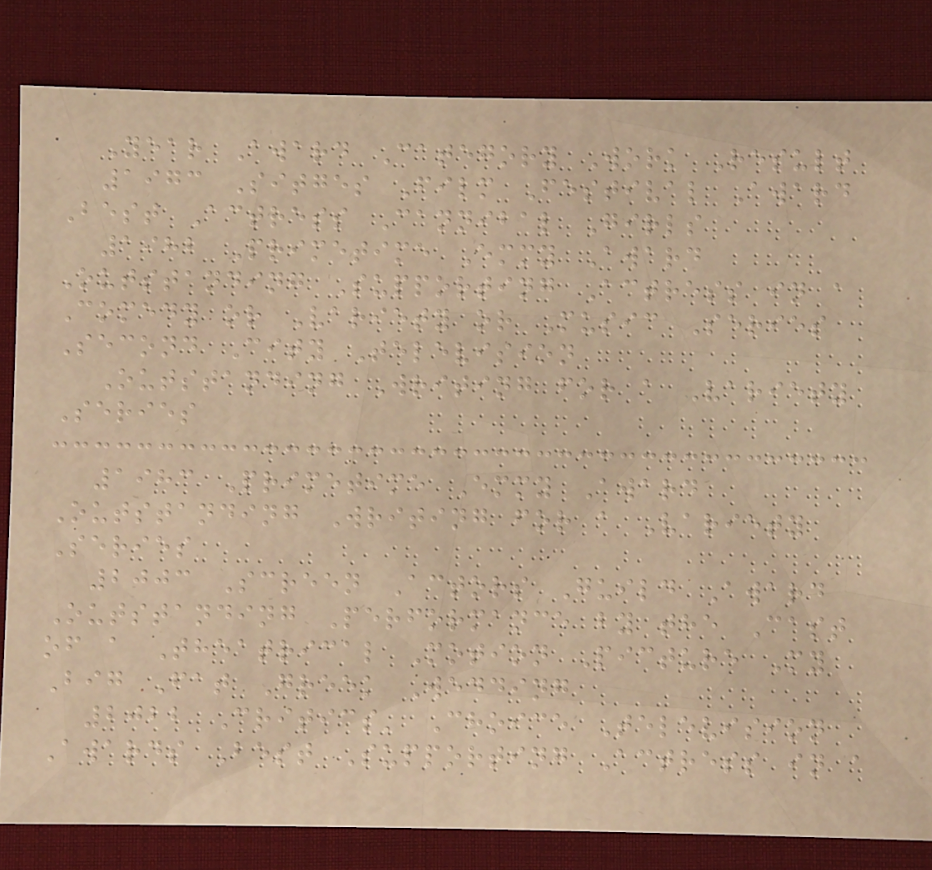Year Award Category Work Result
1973 Sitges Film Festival Award
Best Actress Cannibal Girls
1982 Primetime Emmy Award
Outstanding Supporting Actress in a
Comedy or Variety or Music Series
Second City Television
Outstanding Writing for a Variety
Series
1983 Primetime Emmy Award
Outstanding Writing for a Variety
Series
2003 Screen Actors Guild Award
Outstanding Performance by the Cast
of a Theatrical Motion Picture My
Big Fat Greek Wedding
2022 Critics' Choice Television
Awards Best Supporting Actress in a
